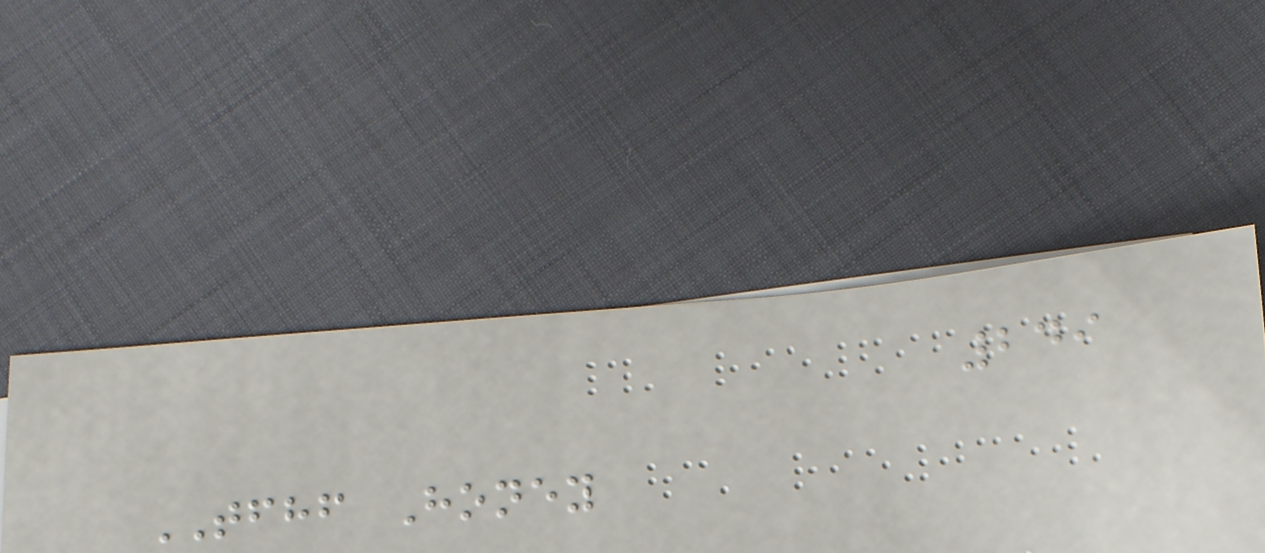249
TFHF Honey
